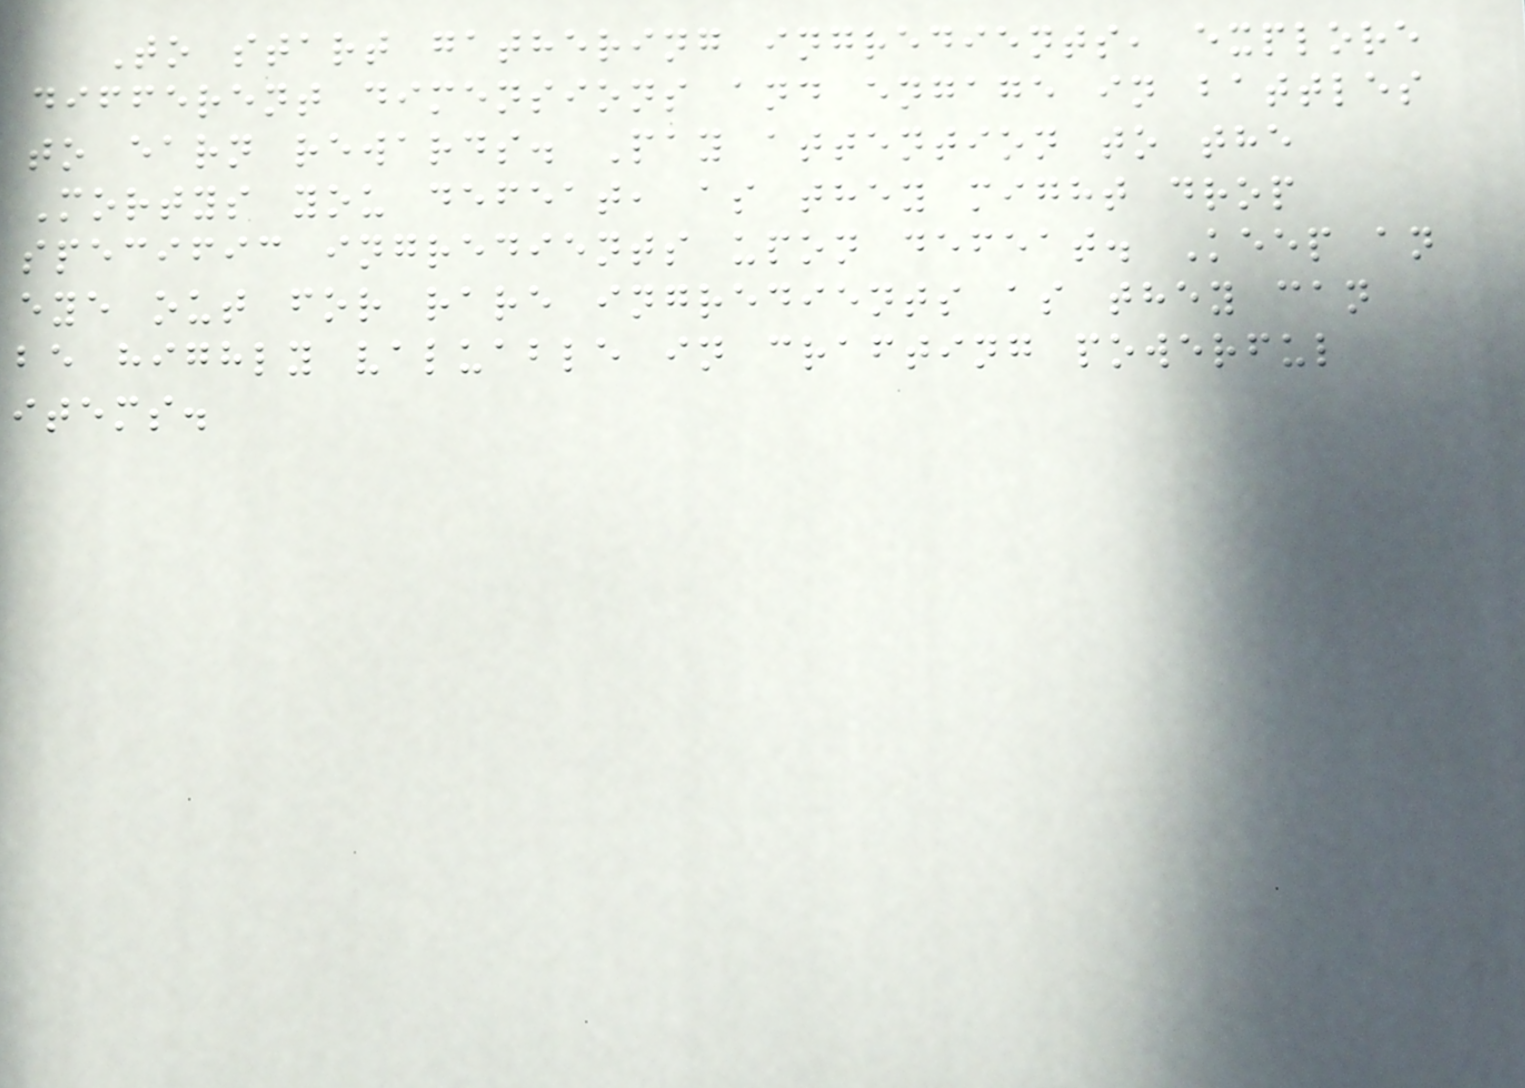To start gathering ingredients, explore
different dimensions and engage in battles
to earn rewards. Pay attention to the
Mortys you defeat, as they might drop
specific ingredients upon defeat. Keep an
eye out for rare ingredients as they can
be highly valuable in crafting powerful
items.
